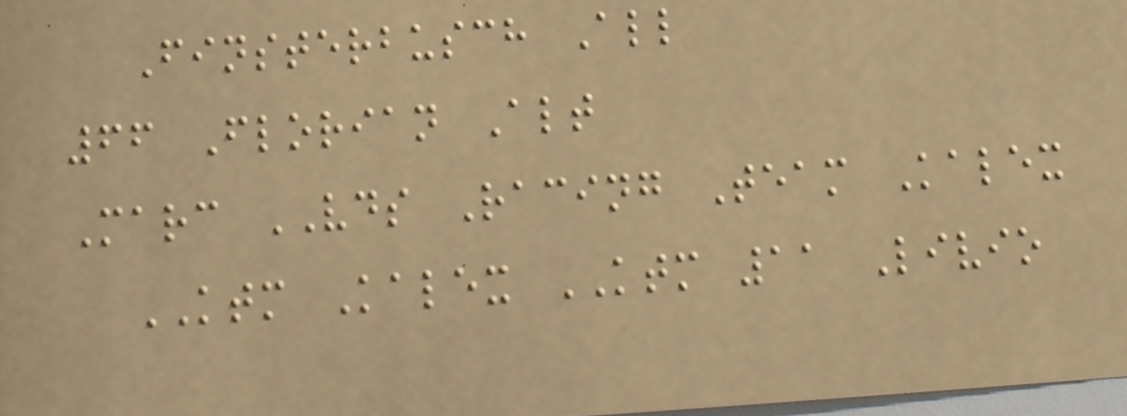Finsterbusch All
66 Florian Alt
Marc VDS Racing Team Kalex
KTM Kalex KTM 11 Livio
